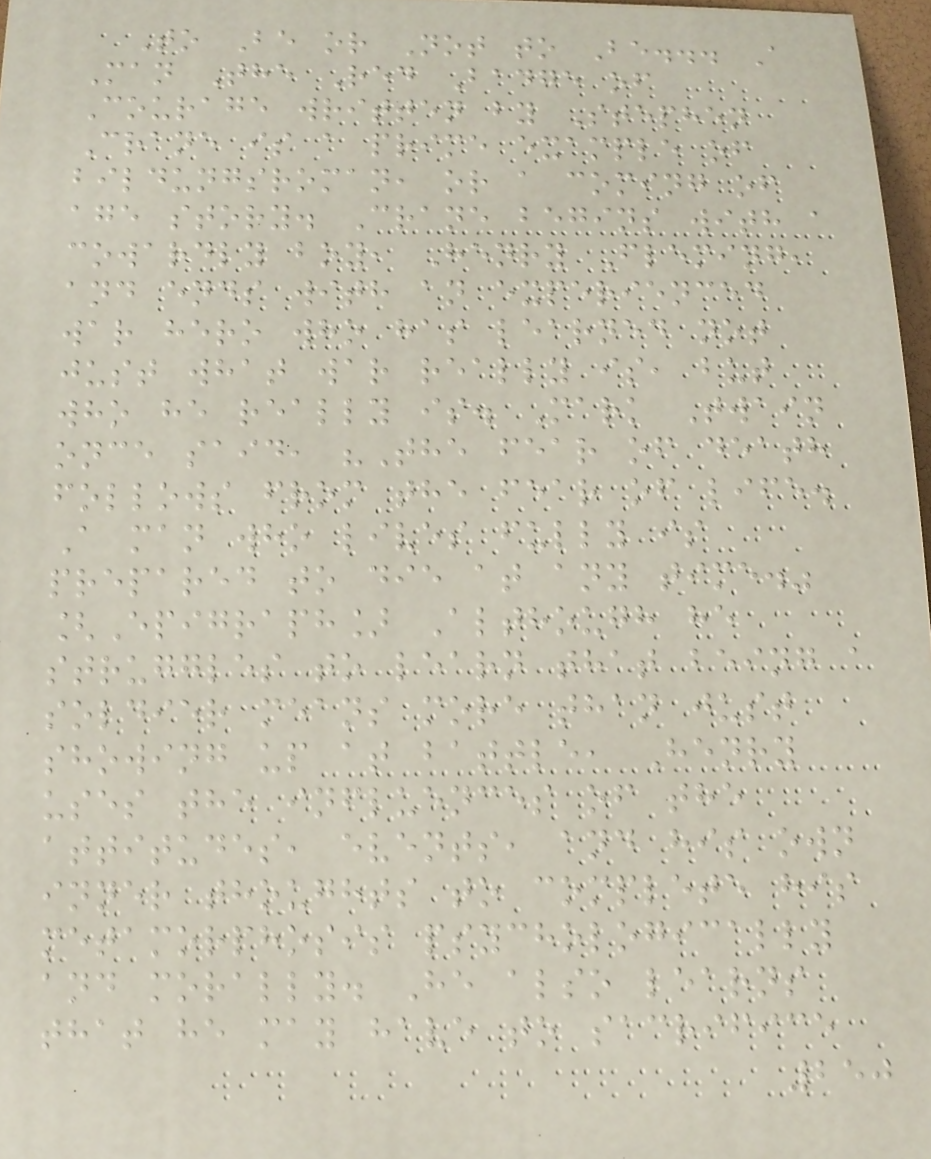To Be or Not to Be... A
Man The Red Badge of
Courage written by Stephen
Crane is a prime example of
bildungsroman, or a coming of
age story. Crane begins with a
cowardly boy, Henry Fleming,
and ends with an experienced
war hero who has learned not
just what war really is, but
who he really is. Mark Twain
once said, "The fear of death
follows from the fear of life.
A man who lives fully is
prepared to die at any time."
[Epigraph] Although he
struggles to learn that being a
soldier means more than just
showing up at battle, Henry
uses the influences of the
attitudes, events, and his own
inner thoughts to complete his
metamorphosis psychologically
and morally. He also learns
that he may have to sacrifice
250
